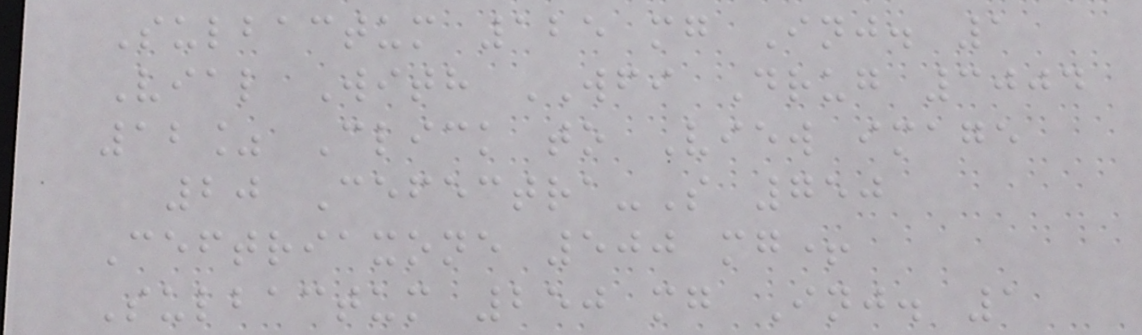Sulbactum 125 mg Inj. 1
Vial With WFI Drug 3004
12% Click to View image
20 Cefectra-S 750
Ceftriaxone 500 mg+
Sulbactum 250 mg Inj. 1
